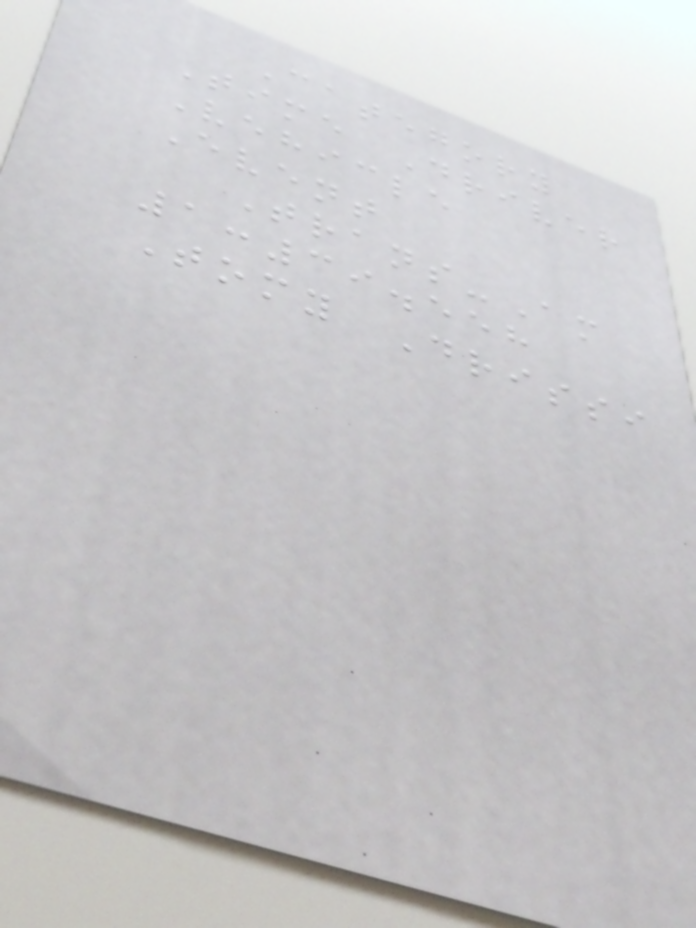Category
Time Driver
Vehicle
Event
Trans-Am
1:39.558
Tomy Drissi
